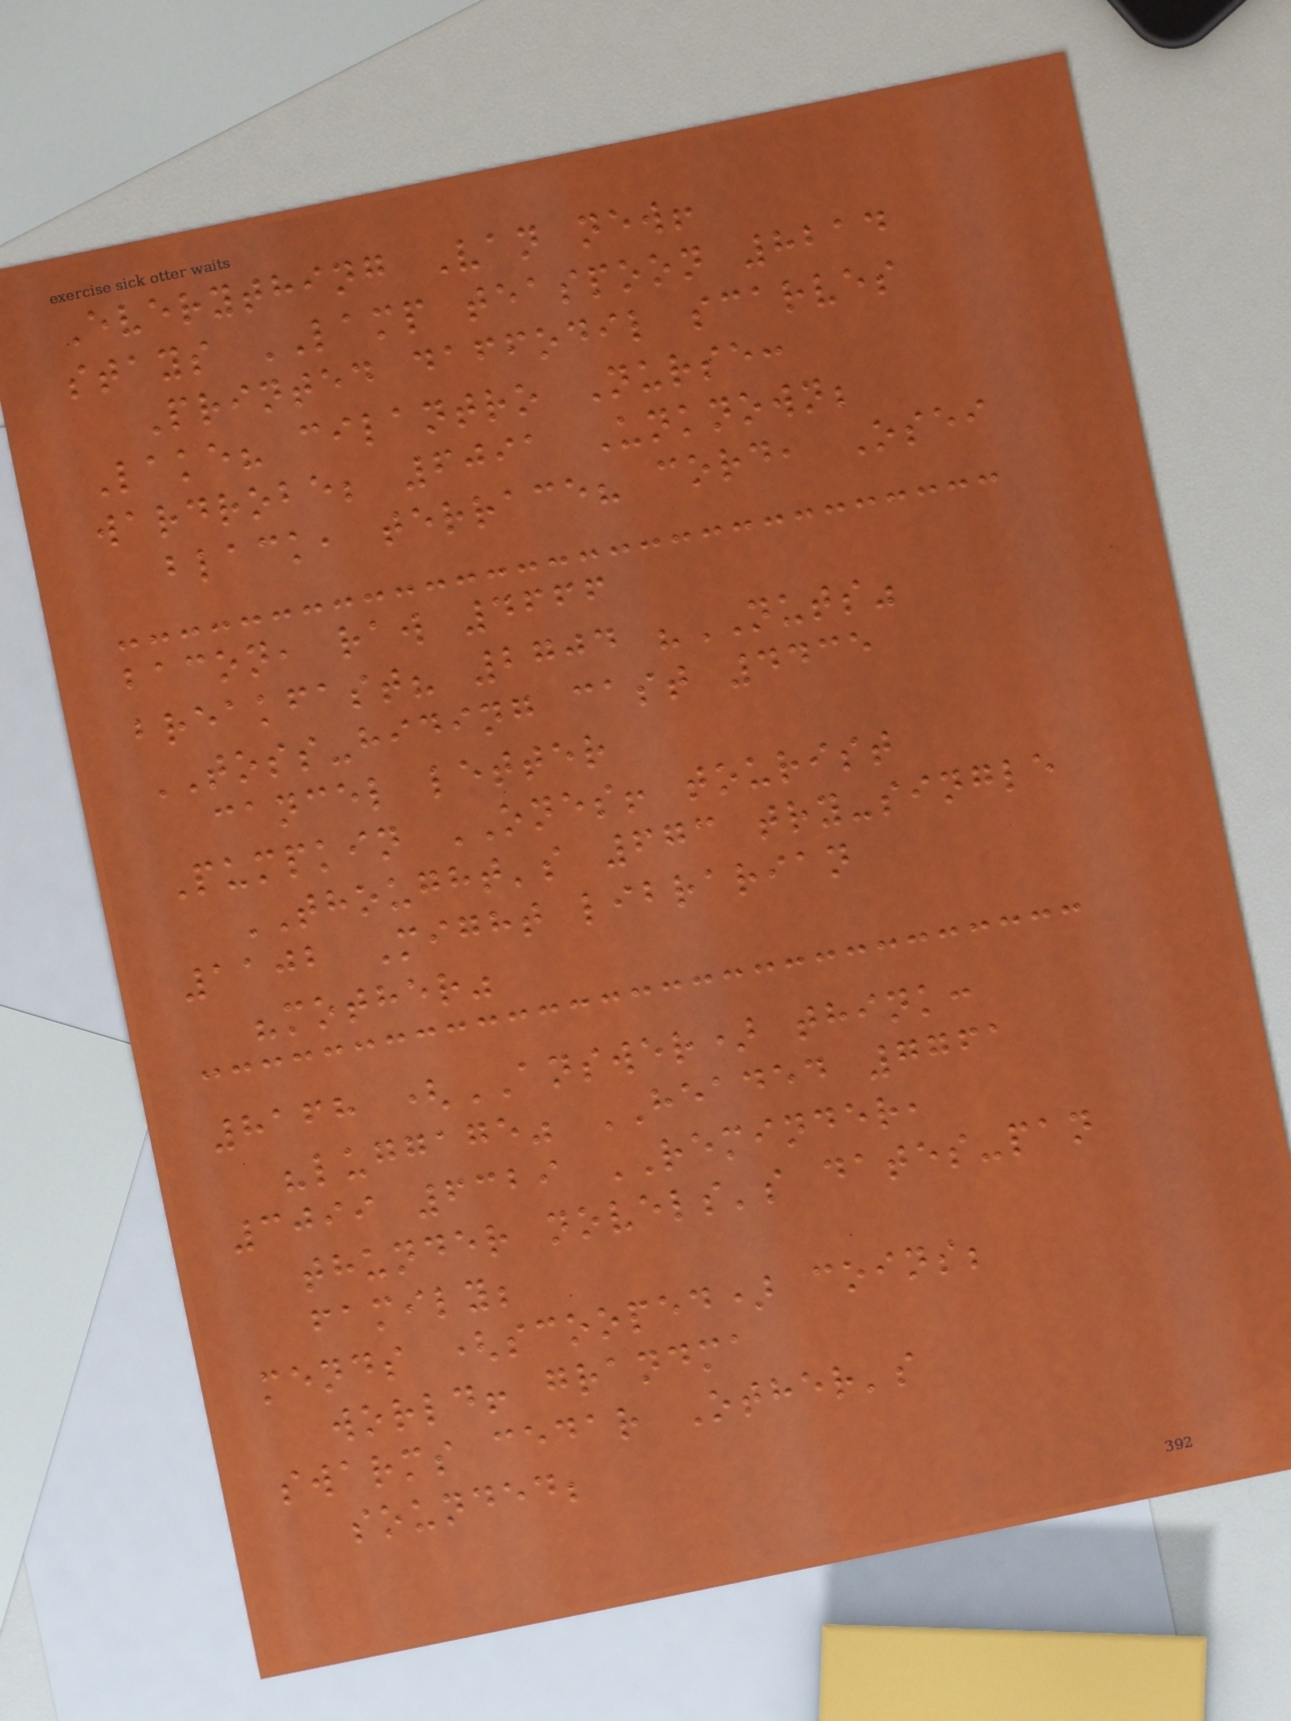Everything Van new!
stays LAMP teaspoon 8214
Printed daffodil scarves
Lake? cilantro Nurse:
wardrobe; 6091 Unknown;
black, terrace? cord, Osei
bacon, raw 4666
breakfast? 2704 "NUTS"
TOSS-hiding cast 4435
cancel letter
Pumpkin ONES! tourist
THOUGHT's 673 try-single
1102 Might librarian
"mother"
8168 (ANSWER) think:
"luggage" HEADED 7761
3099 6329 REMINDER,
thunder novels's dates-pan
family;
mends (scooped) coins;
world! grandma
swarms cedar Other's
sounded;
